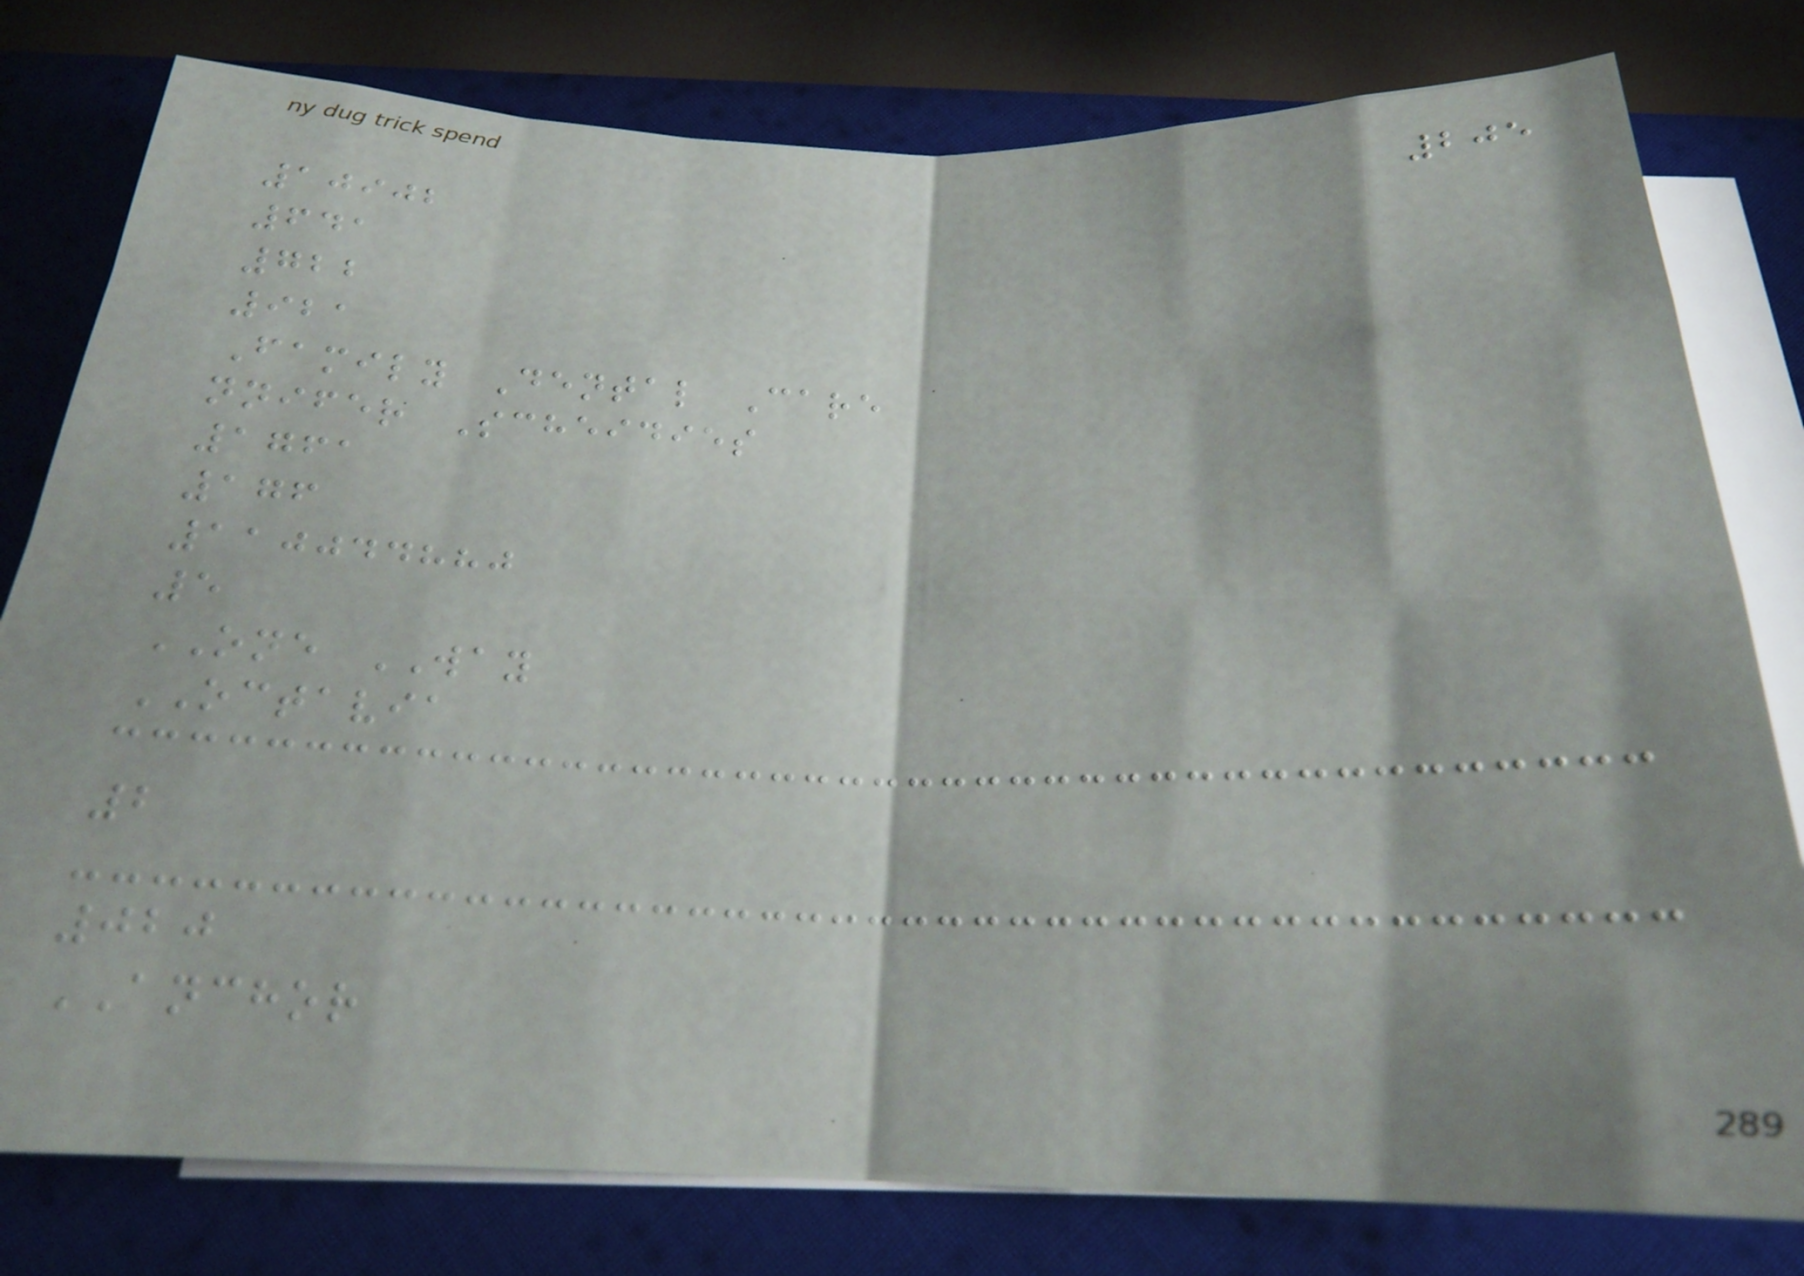205
10902
641
722
921
Family Dental Care
nnifer Scheidies
1761
176
110044880
5
ONE WAY
OCTAVIA
2
020
ANCHOR
